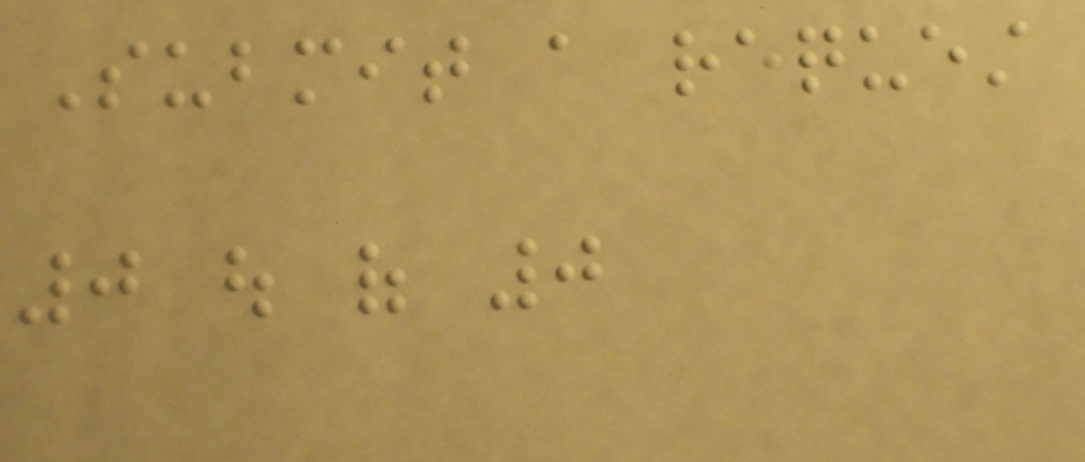Submit a request
0 out of 0
